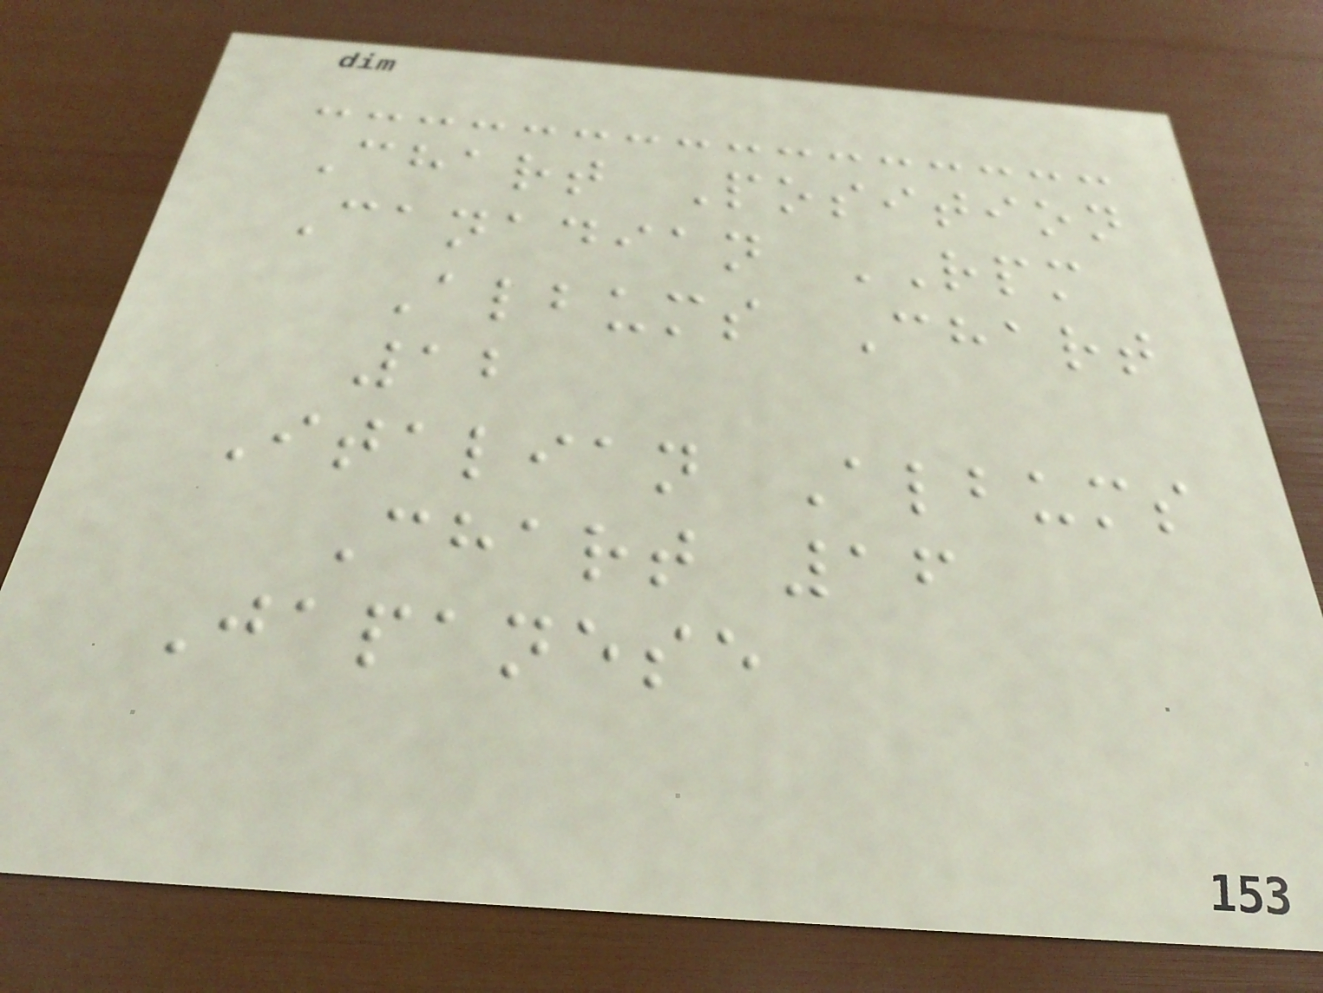Chart Position
Canadian RPM
Albums Chart
12
Italian Albums
Chart 16
Japanese
